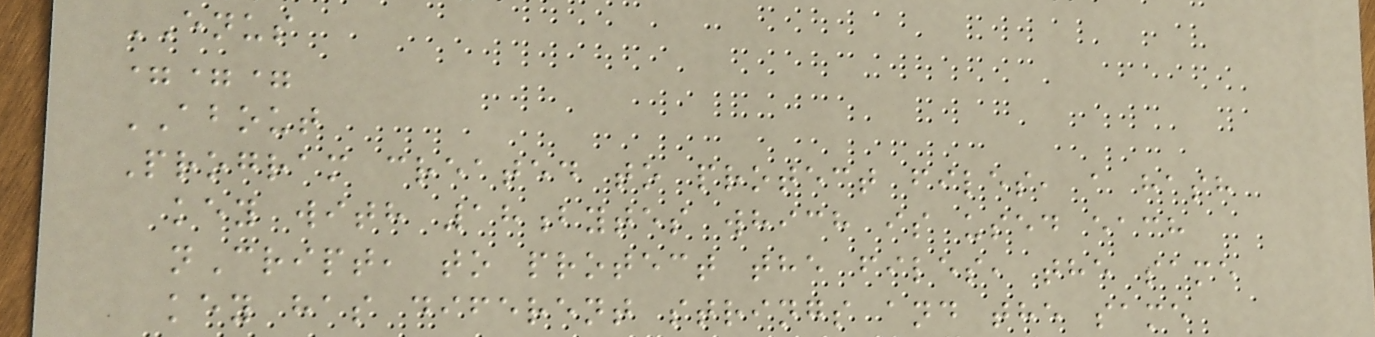ENUS
===
ABOUT
Program created to protect files, a hash
key with 18bytes which is used each
nCript, to protect the files, the same
key has diferent strings and the same
